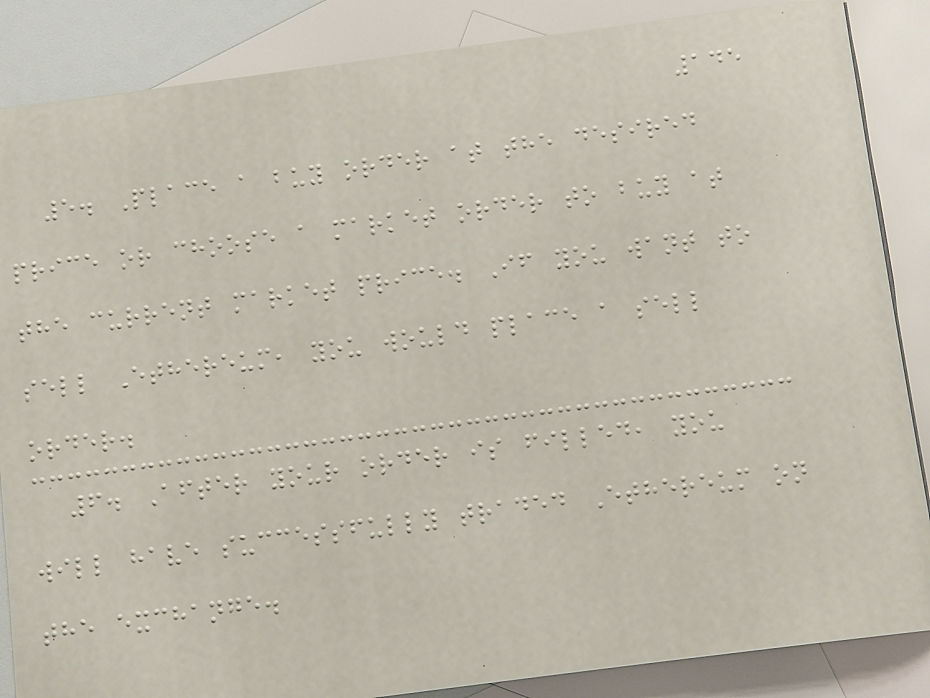145
5. Place a buy order at the desired
price or choose a market order to buy at
the current market price. If you want to
sell Ethereum, you would place a sell
order.
6. After your order is filled, you
will have successfully traded Ethereum on
the exchange.
